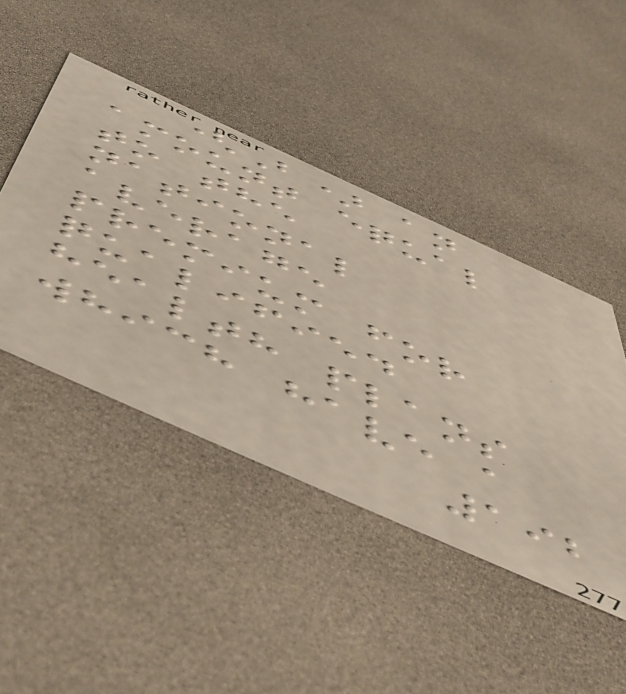(B) an
amount equal
to the
national
average
premium for
qualified
health plans
which have a
192
